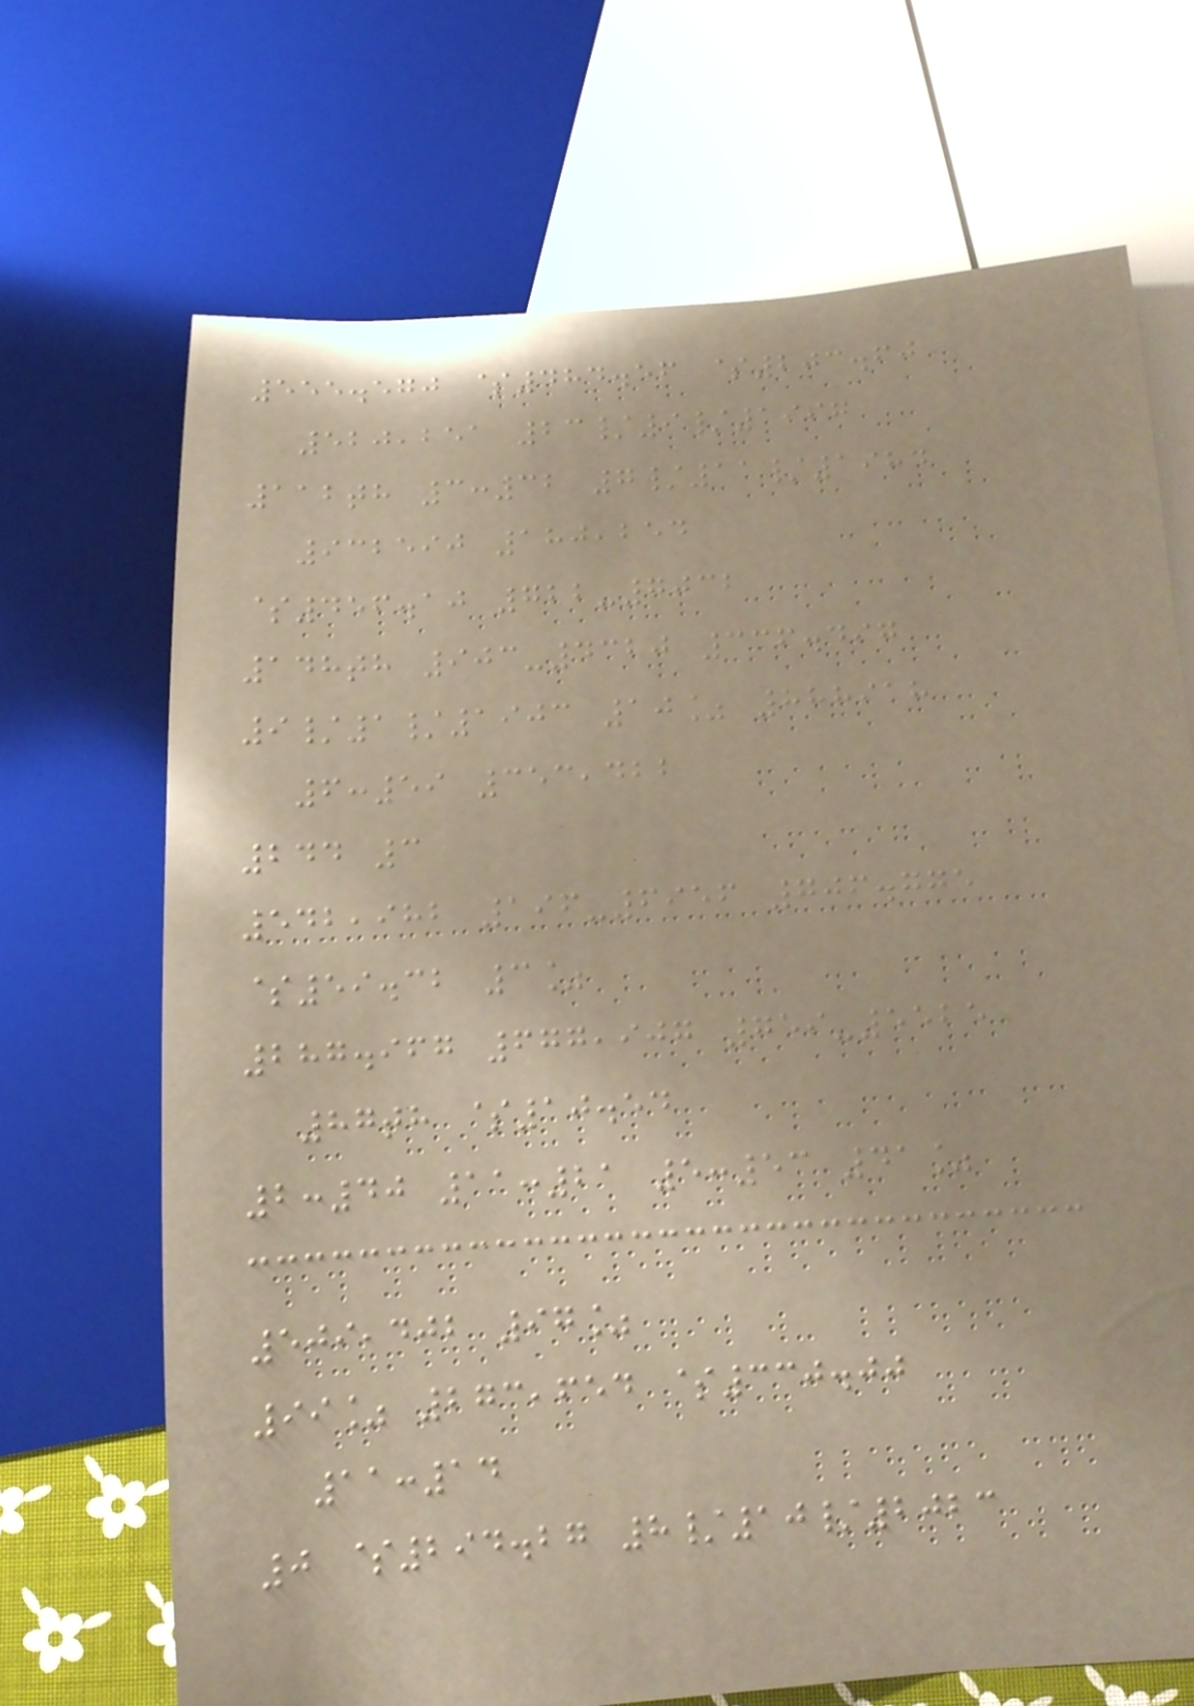555.570 $484.56 $203.60
520,251 23/9/1997
112th 3:32 7/11/1984
932590 180,254
$456.10 722-7032
148th 903-4320 336.497
9/1/1903 10% 888918
6:59 353,422
244 3
542,982 196-6956 706.775
$59.32 3%
287.967 677,907 759-5525
87th $10.54
2:40 11:21 5:53 41%
509,402 97%
99% 273,654 $330.00
11:14
0 $294.27 8/10/2023
